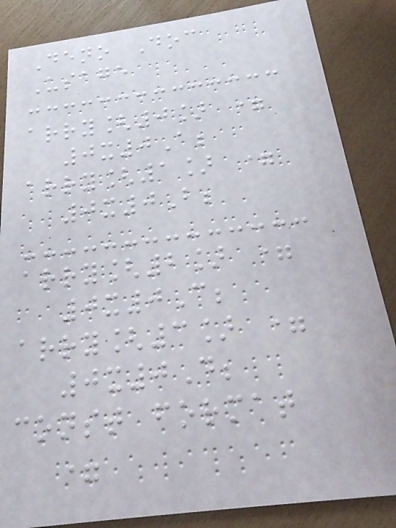Deno Doc
Usage
arry[0] =
0x0A;
arry[1] =
0x0B;
arry[2] =
0x0C;
arry[3] =
0x0D;
const format
=
